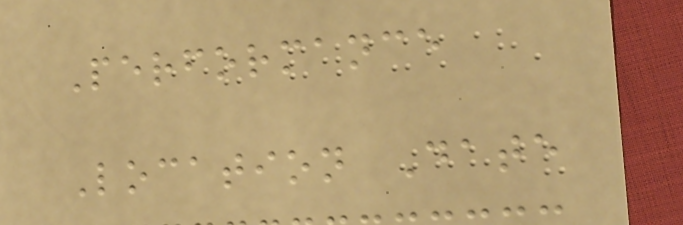Performance
Location Date
